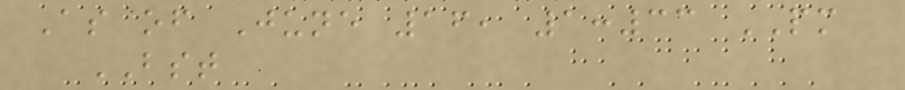As of June 16, 1:33 PM
BST
